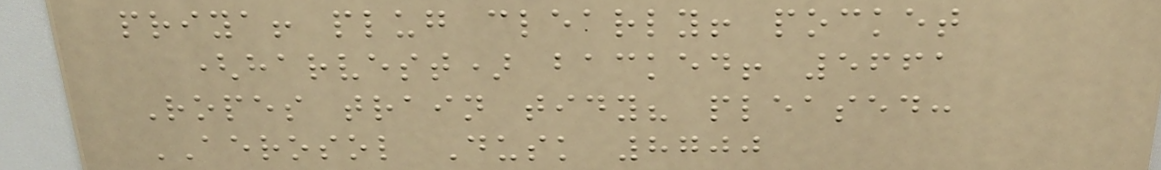priya! plug clearly! pocket
(harvest) backed! 5661
Ropes train tidy? pleased:
AEROSOL Dusk 8700
